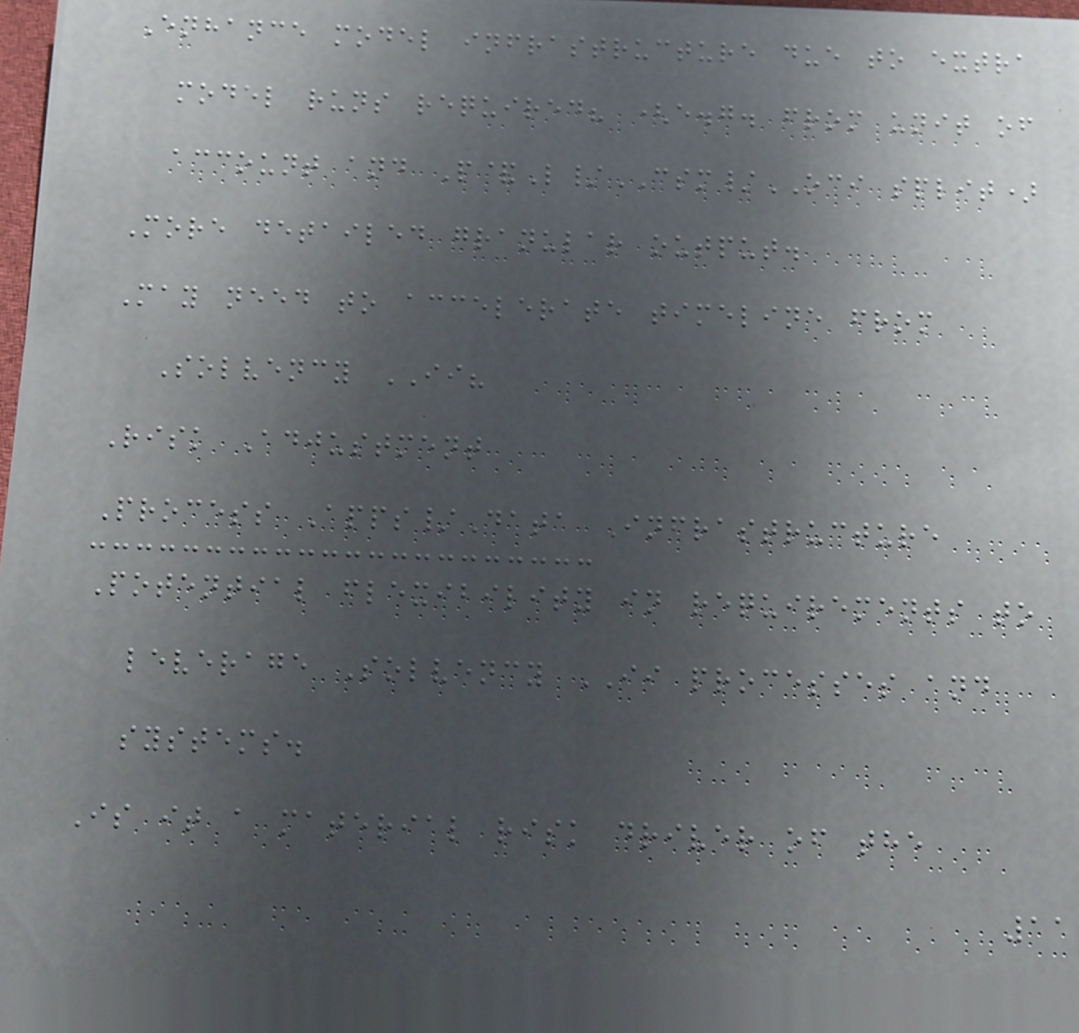Enhance model infrastructure due to extra
model runs required? (e.g. from unit of
account and P&L/CSM/OCI split)
More detailed granular output.
May need to accelerate timeline from
Solvency II?
Risk Adjustment
Process Apps/Data Infrastructure
Potential flexibility in requirements to
leverage Solvency II processes and
systems.
Is it a material risk driver of the
11
